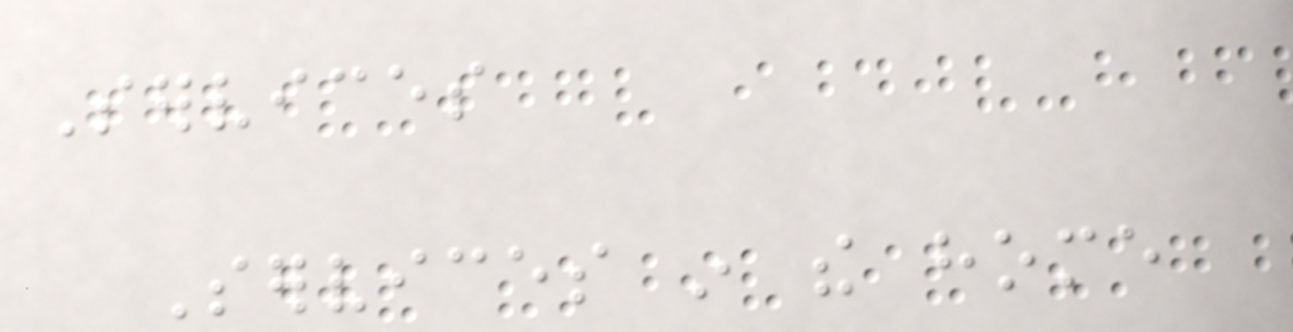Services
Services in the home
